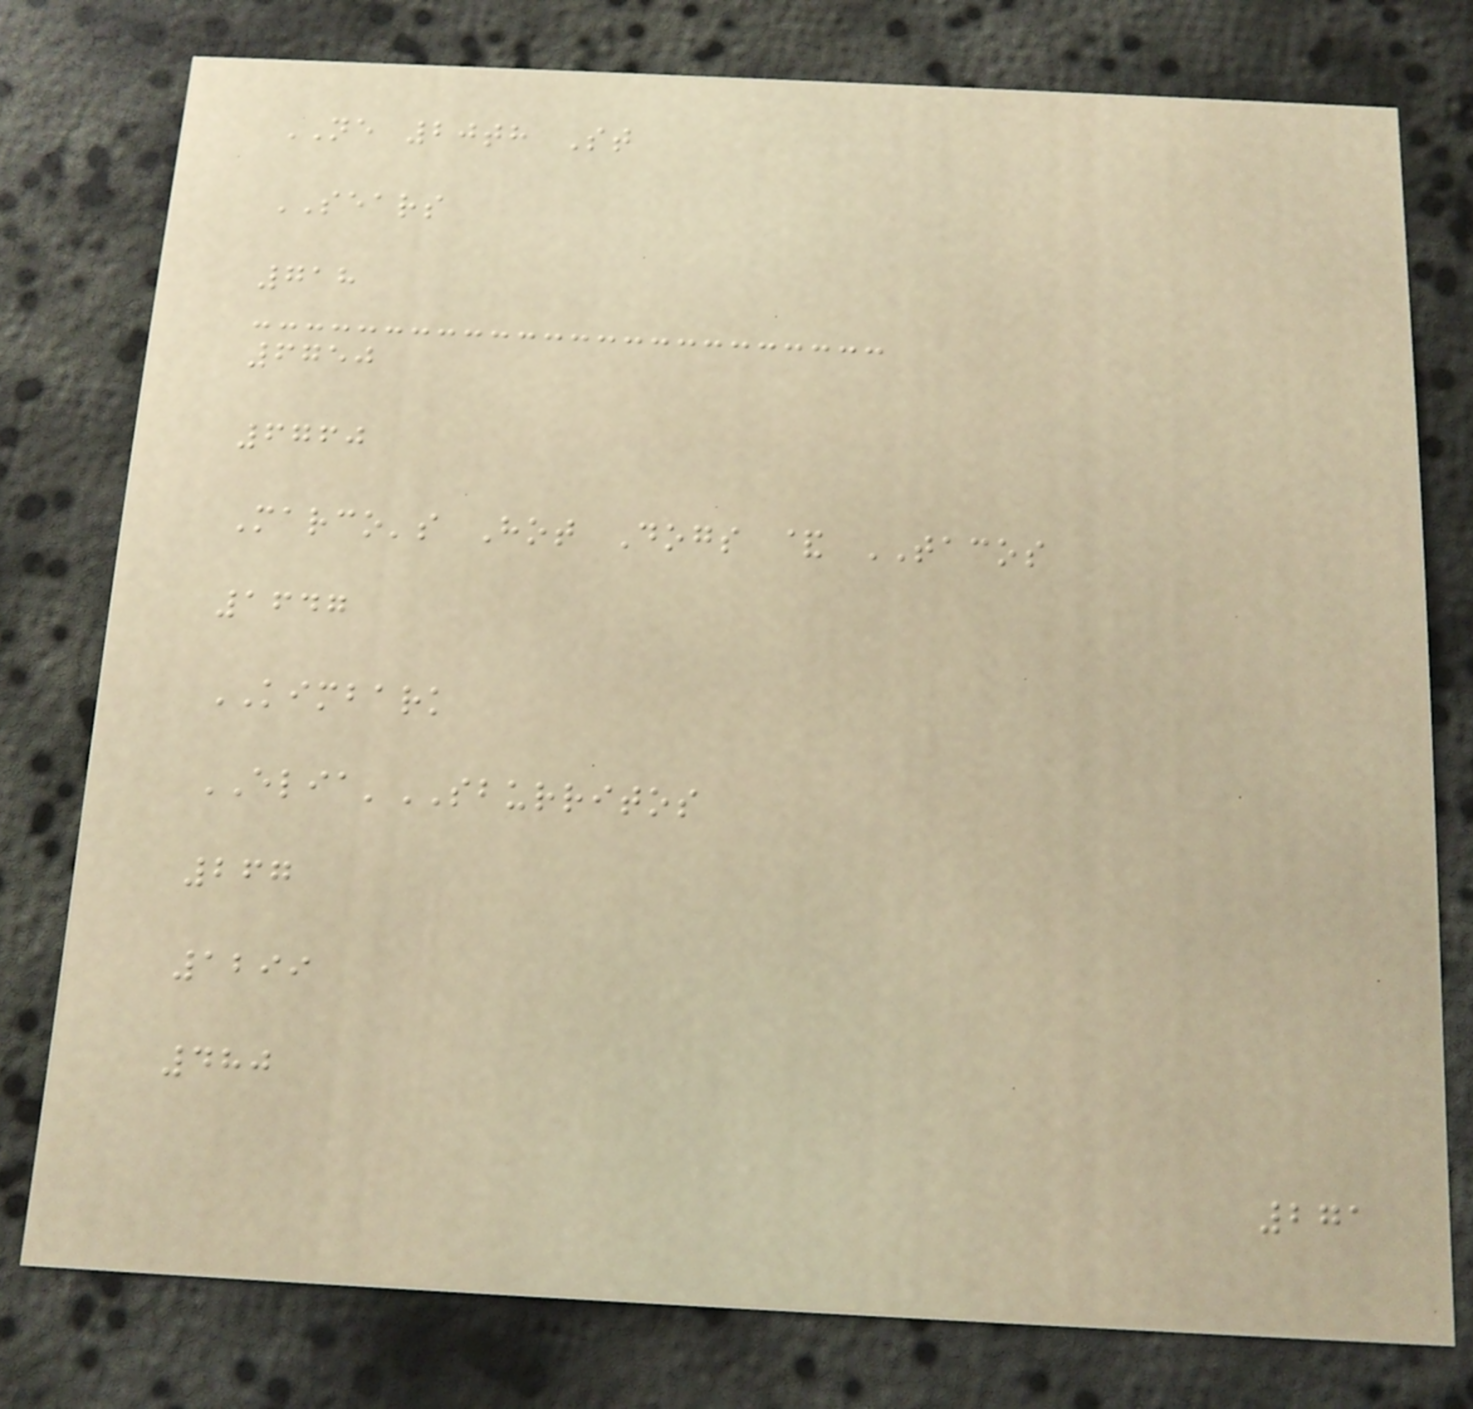NE 20th St
SEARS
718
6750
6760
Marco's Hot Dogs & TACOS
1647
KIMBARK
ELIA'SBURRITOS
267
1299
480
271
